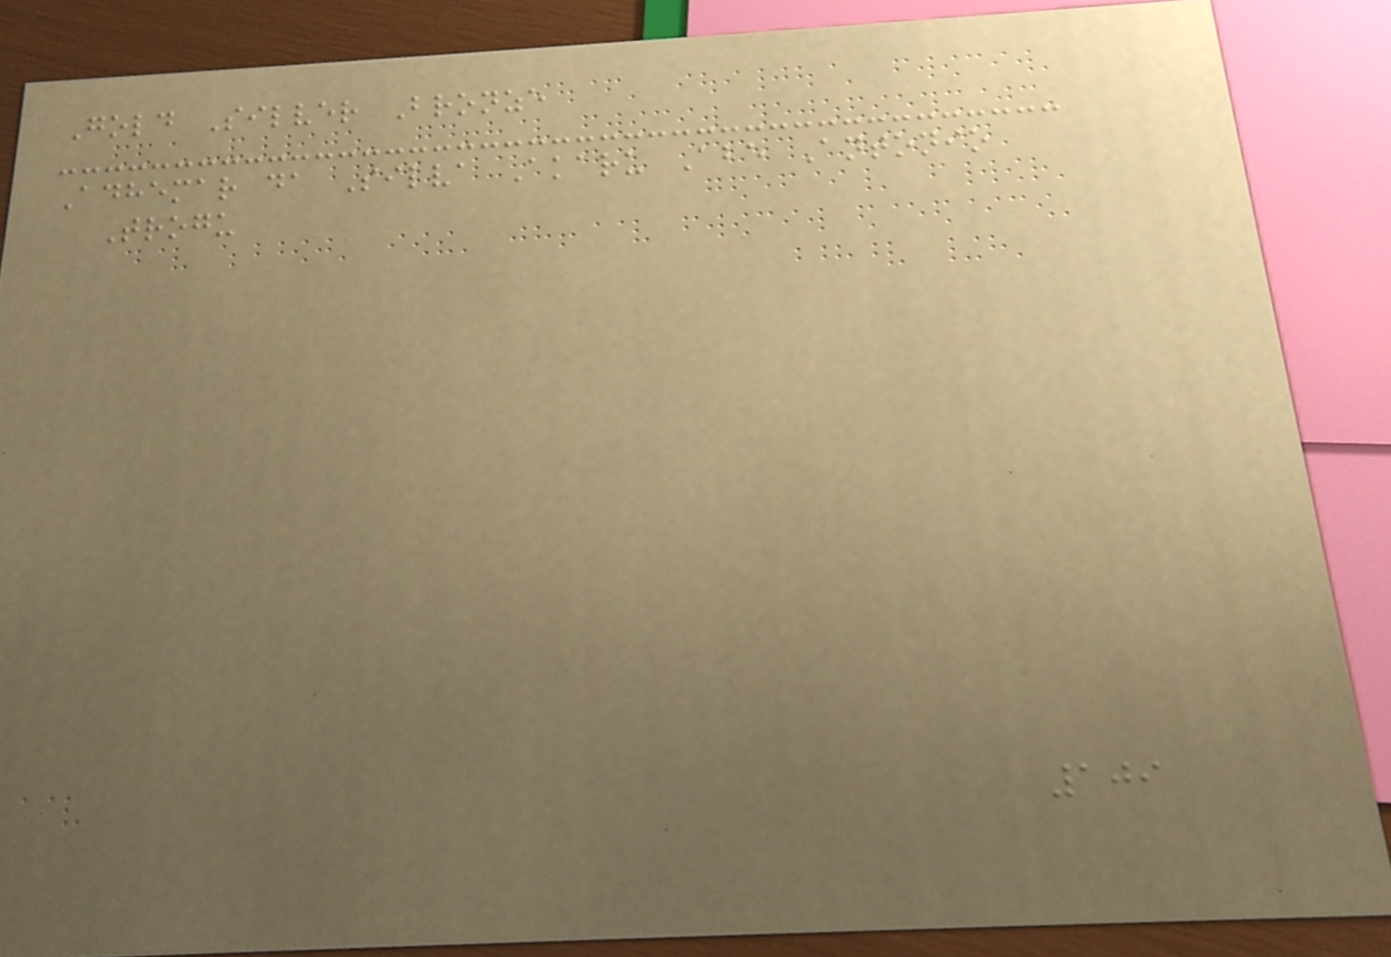Gold Silver Bronze
Adhemar da Silva Akaru Abe Antonio
Trogu
109
